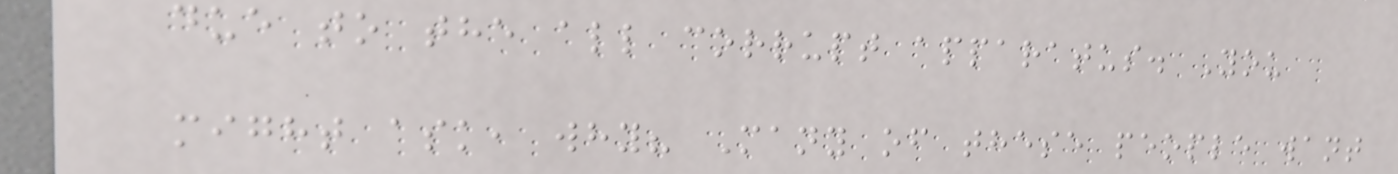due to the all corrupt apparatus. You
might ask, why? Many of these people want
